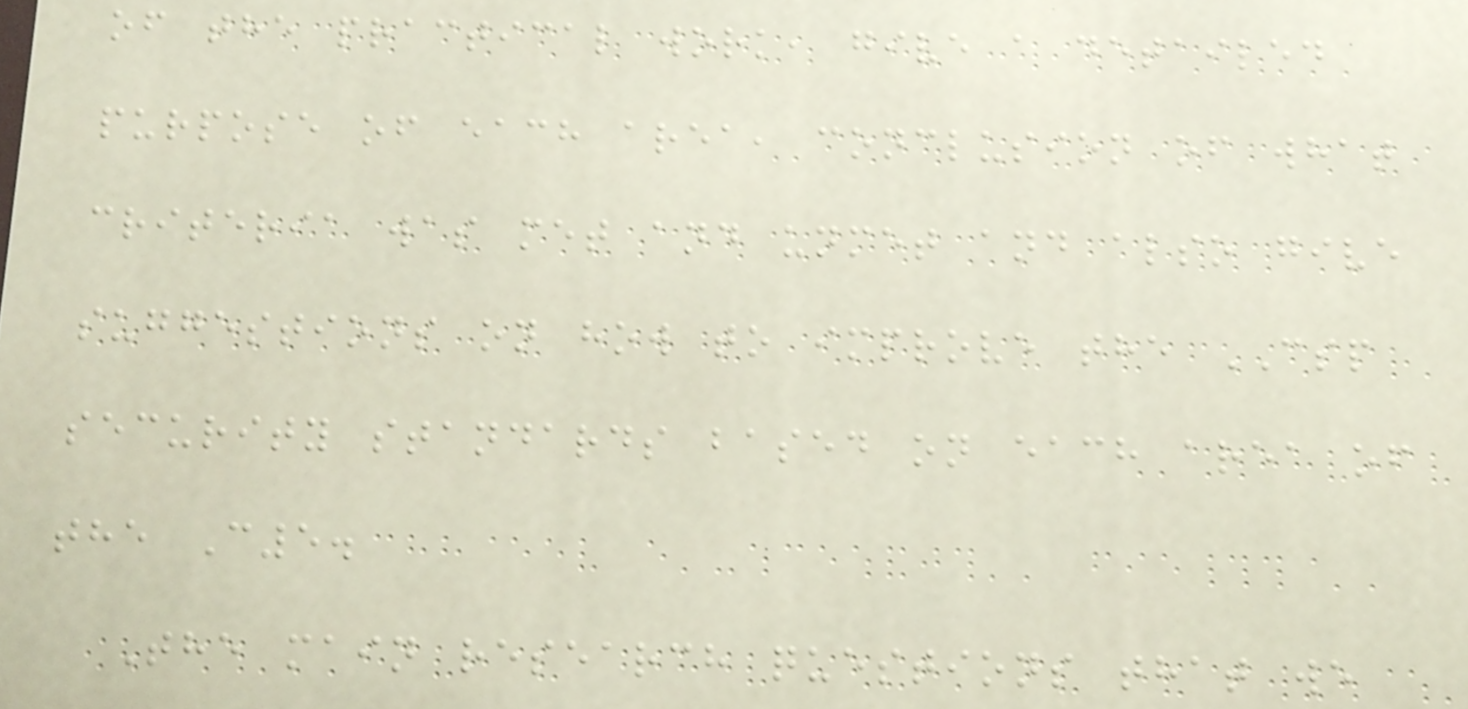of the practical work, give a detailed
purpose of each area, conclusion of what
criteria was met and unmet and also give
suggestions on how to improve the CSP
security standards based on each area of
the C5.
The main research questions that we
